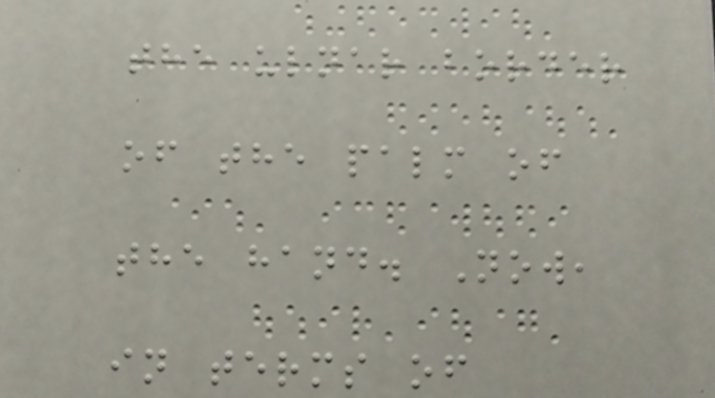the ulnar border
of the palm of
the hand. Now,
in terms of
